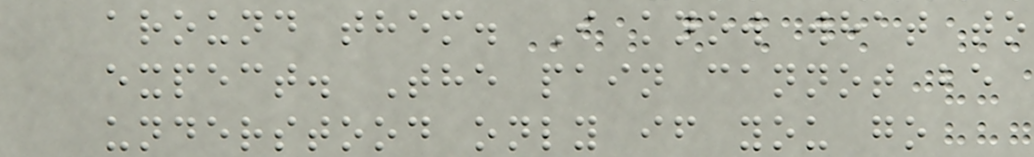around them. I know what to
expect. The pain cannot be
understood only if you go
